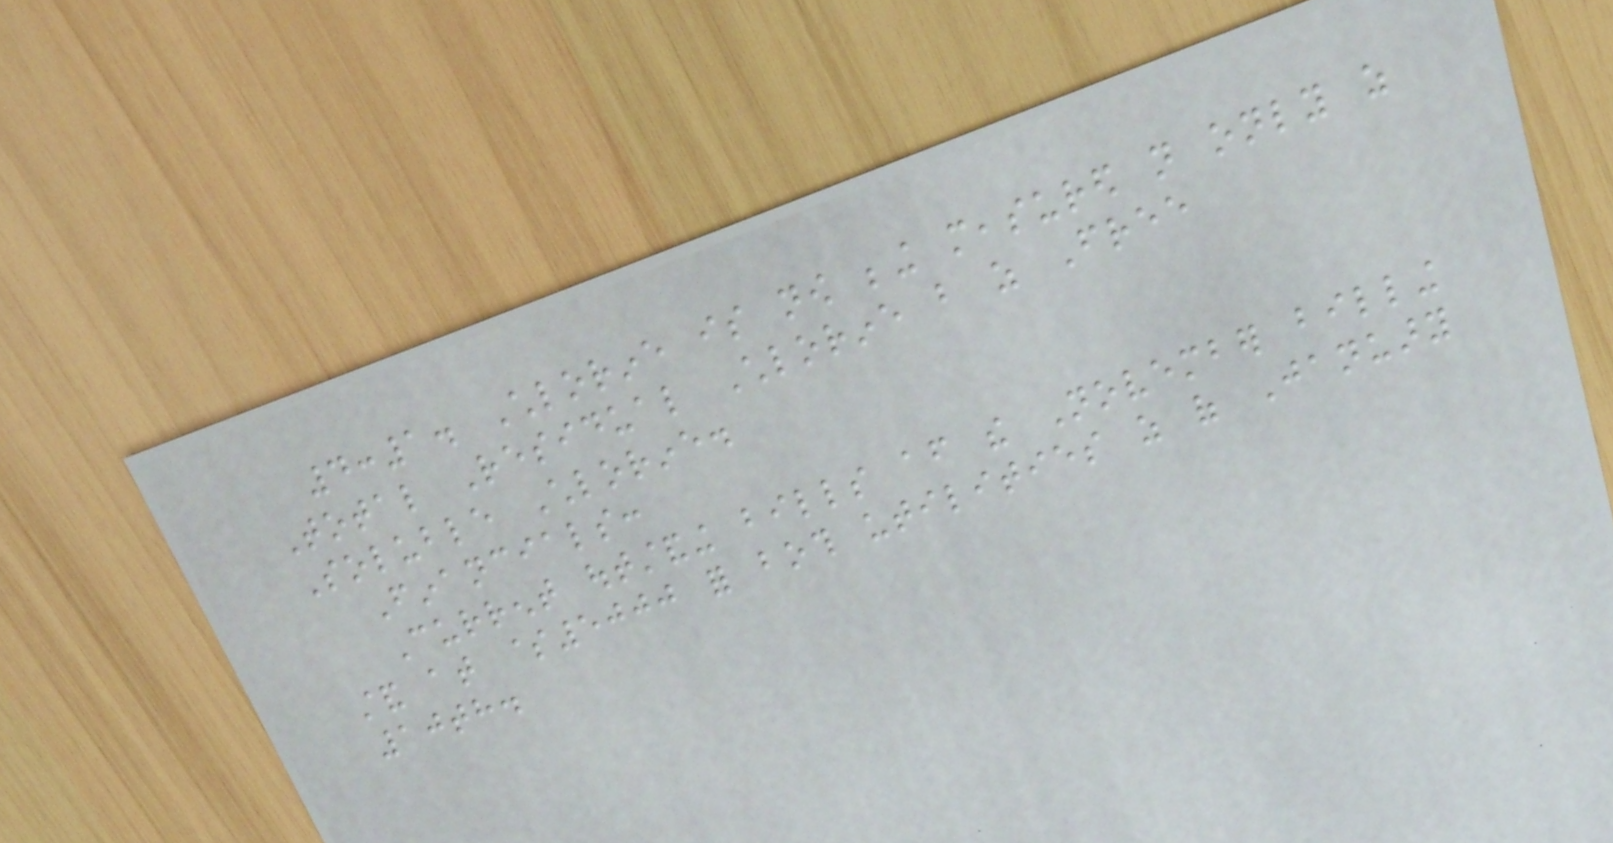4:1. Chlorine is now being measured not only as
Total Residual Chlorine but as Free
Soluble Chlorine.
Financials:
Current outstanding bills after the November billing
stand at $5000 for both utilities as of January
10th.
